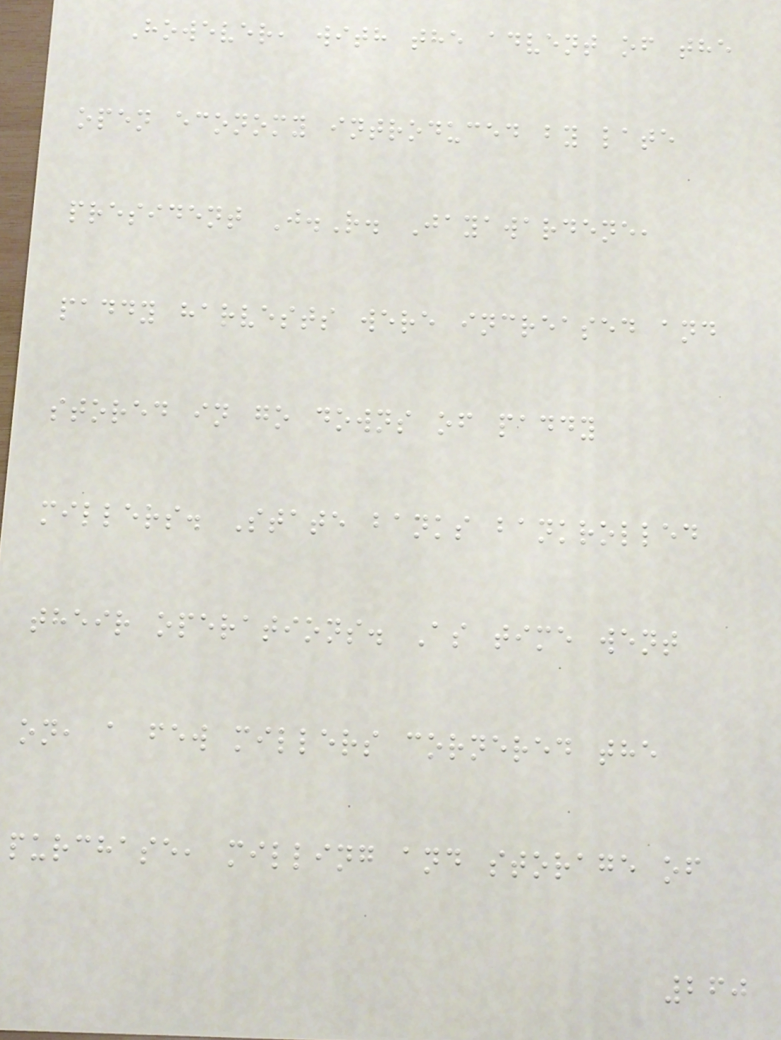However, with the advent of the
open economy introduced by late
president J.R. Jayawardene,
paddy harvests were increased and
stored in go downs of paddy
millers. State banks bankrolled
their operations. As time went
on, a few millers cornered the
purchase, milling and storage of
260
